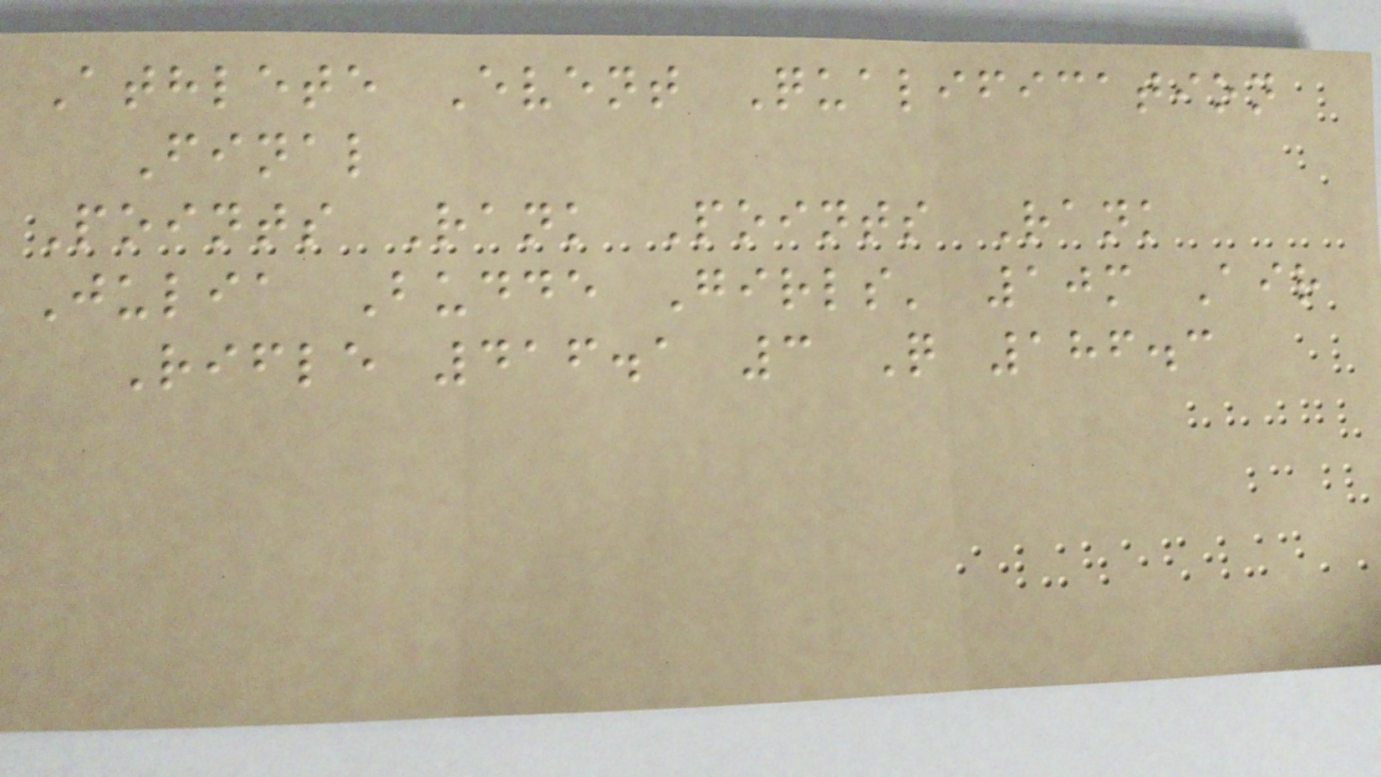Athlete Event Qualification
Final
Points Rank Points Rank
Julia Budde Girls' 10m Air
Rifle 416.1 3 Q 186.3
